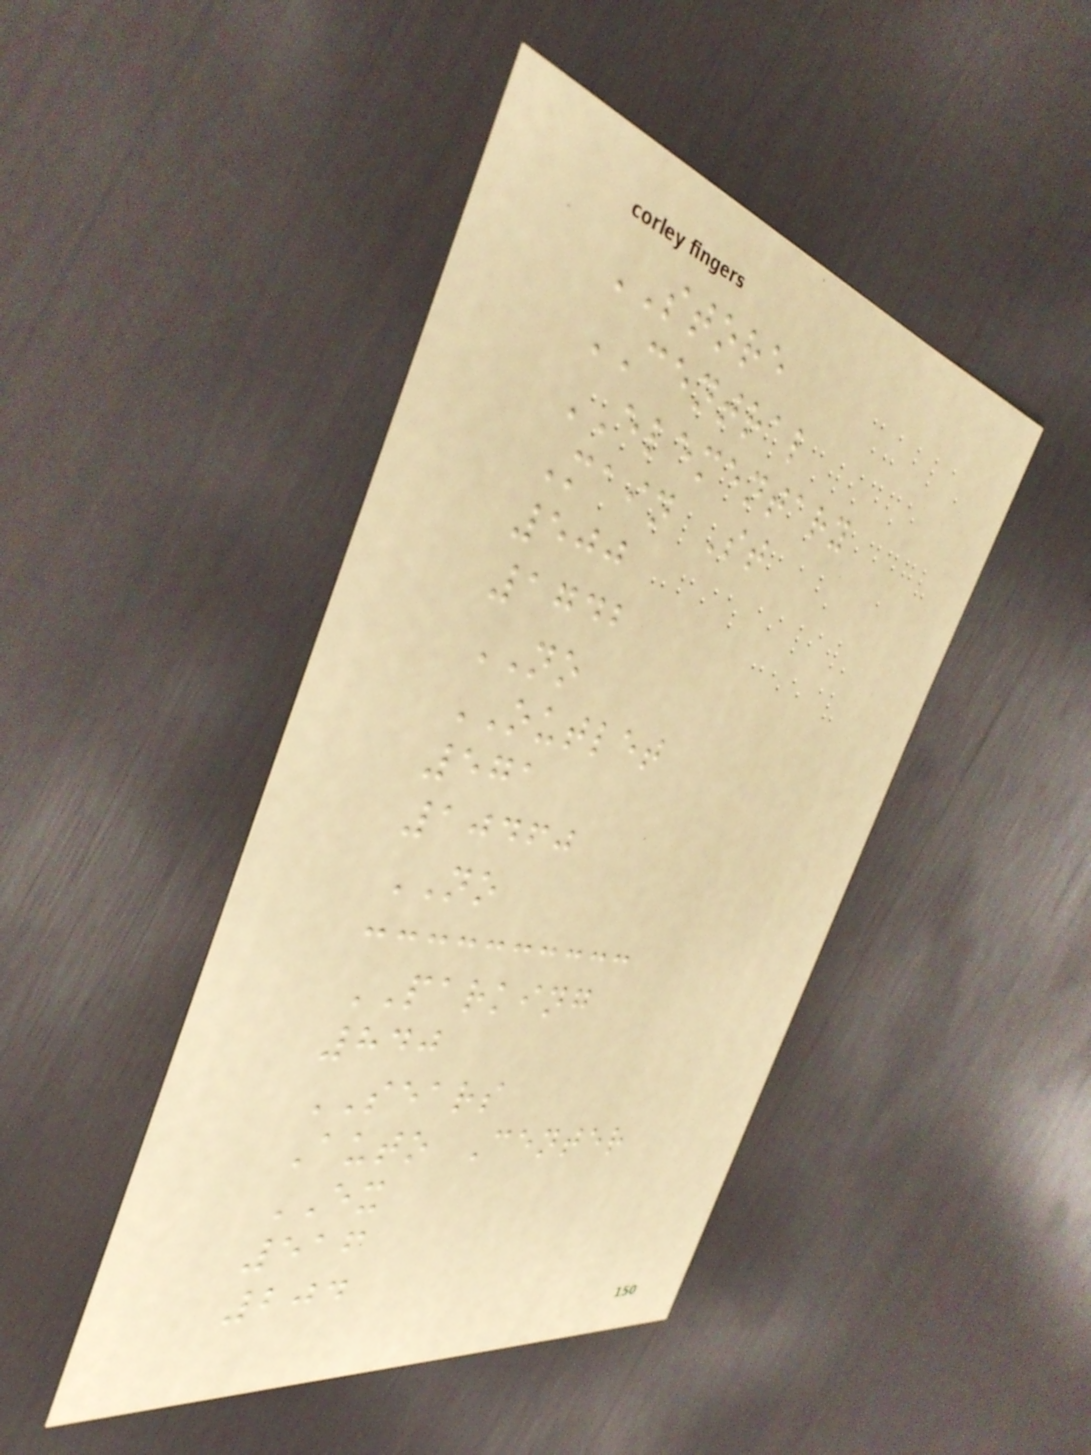STORE
CENTRAL
ELEMENTARY
Main St
500
1742
NO
OUTLET
571
10460
NO
PARKING
840
SEARS
Auto Center
EX
516
204
